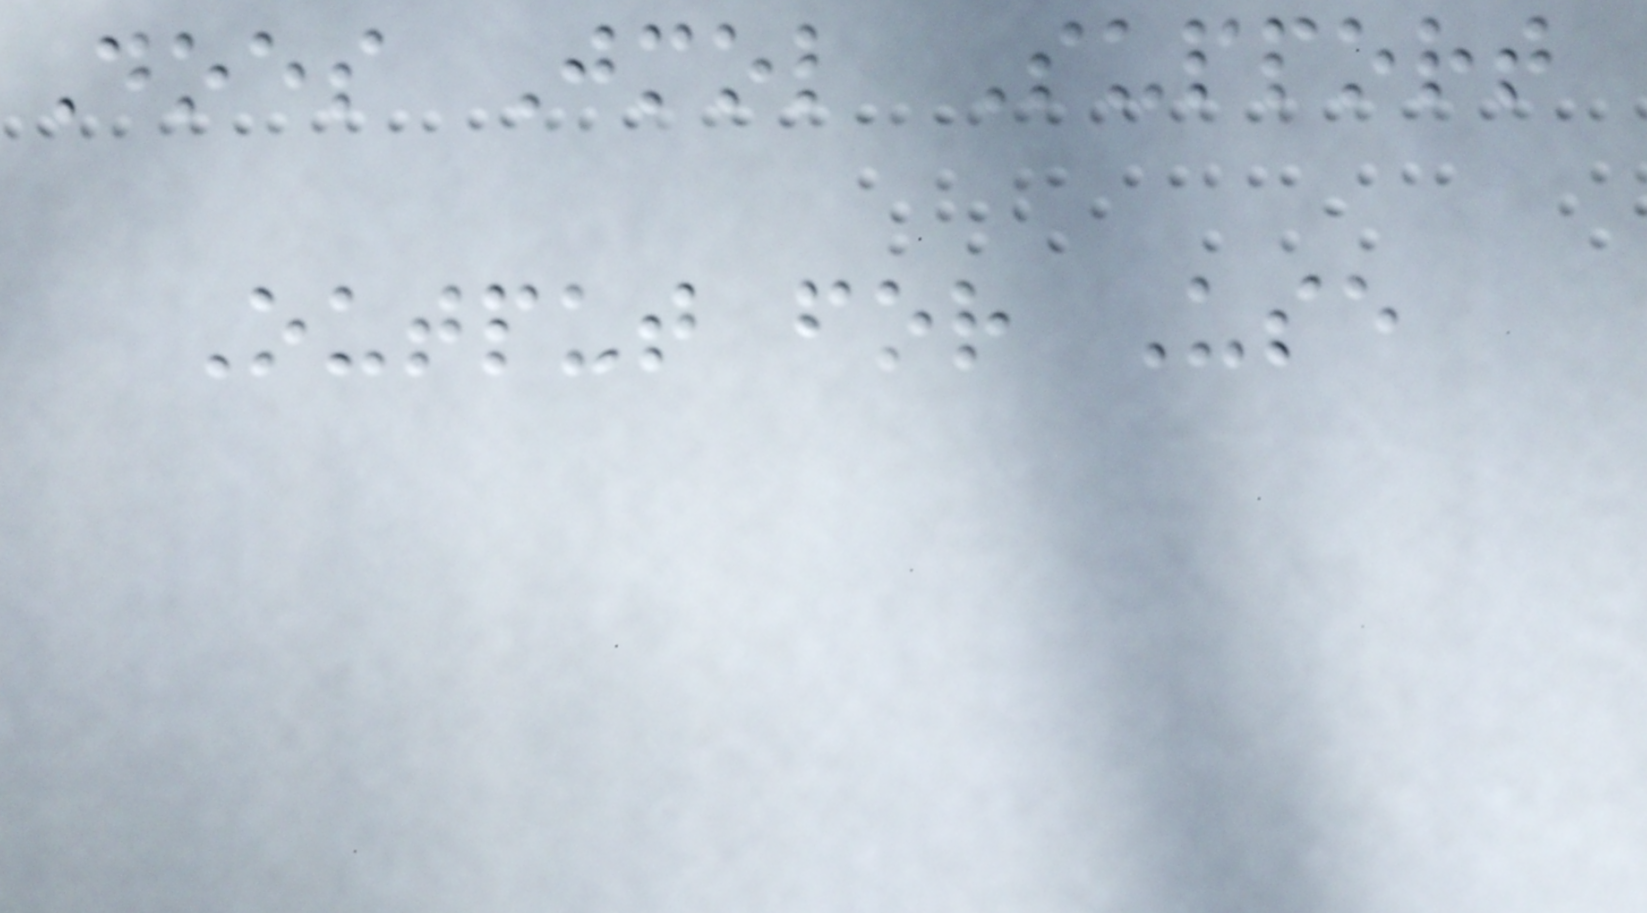Does Jmol Support
Output for Use
